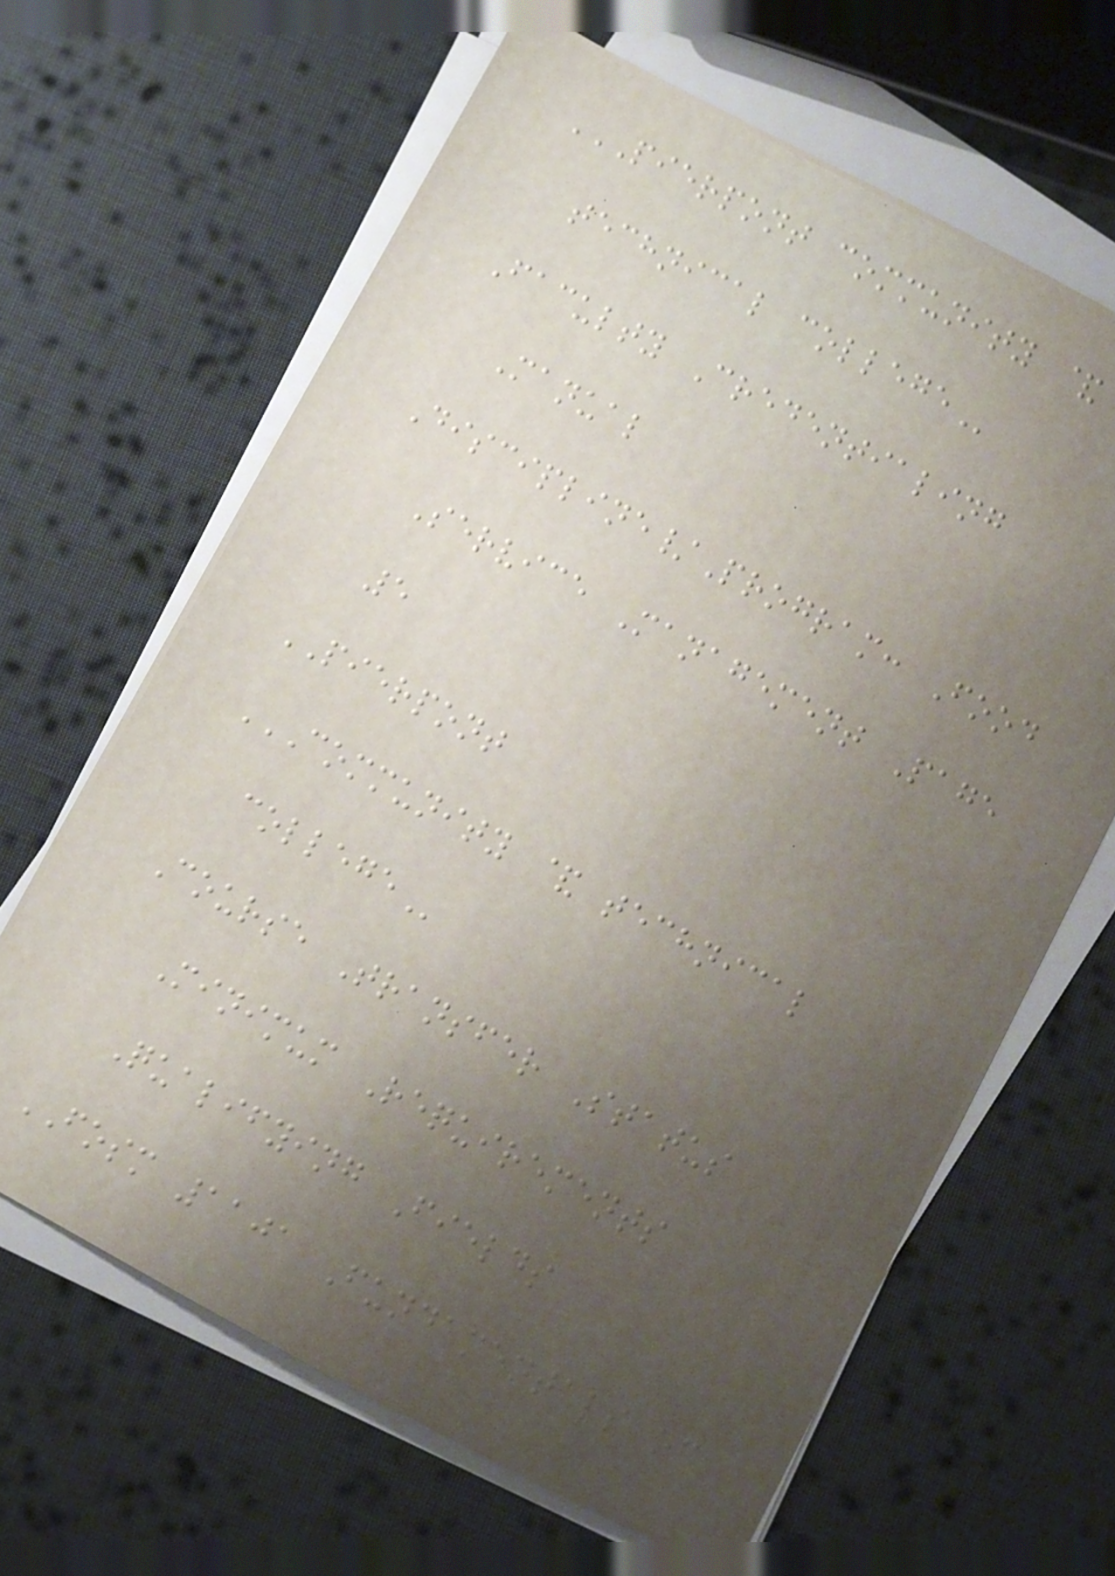PIERPONT COMMUNITY &
TECHNICAL COLLEGE
Faculty Credentialing
Manual
Discipline/Program: Food
Service Management Page
5
PIERPONT
COMMUNITY & TECHNICAL
COLLEGE
Course Transfer Status
Minimum Requirements
Qualifying Fields
FOSM 1101 Fundamentals of
